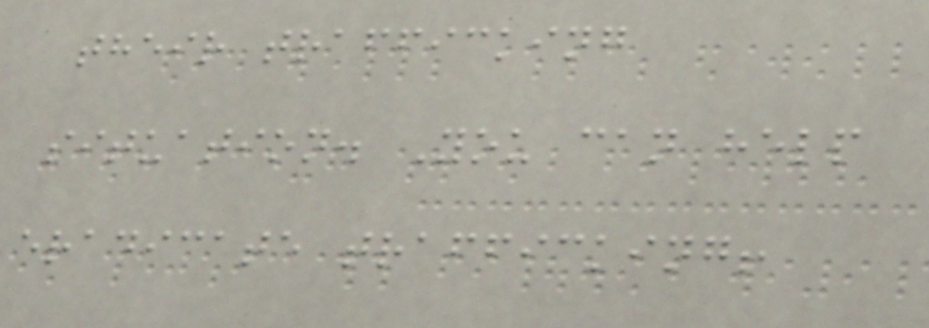their trafficking
situation. You can help
eradicate trafficking!
